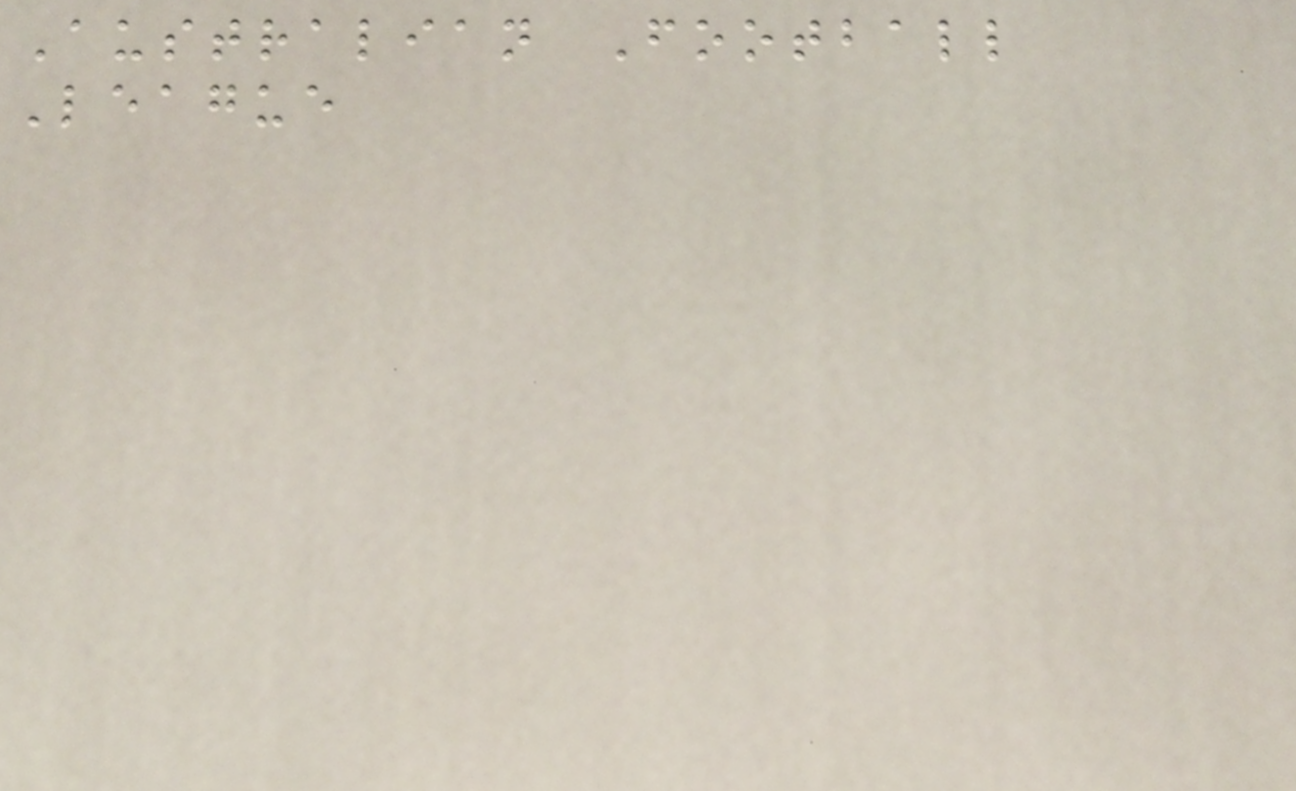Australian Football
League
